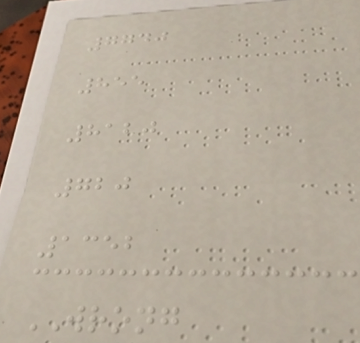7740
855
8120
720
1352
WRONG
